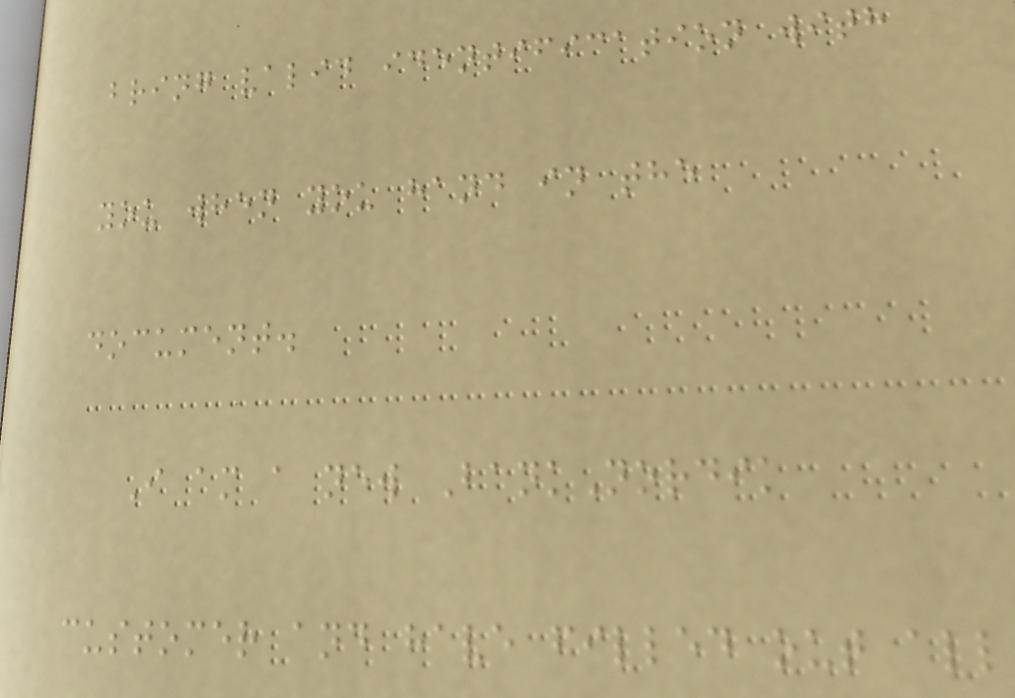bring valid identification with
you when you hand in the
document.
I am a new BankNordik
customer and have filled out all
